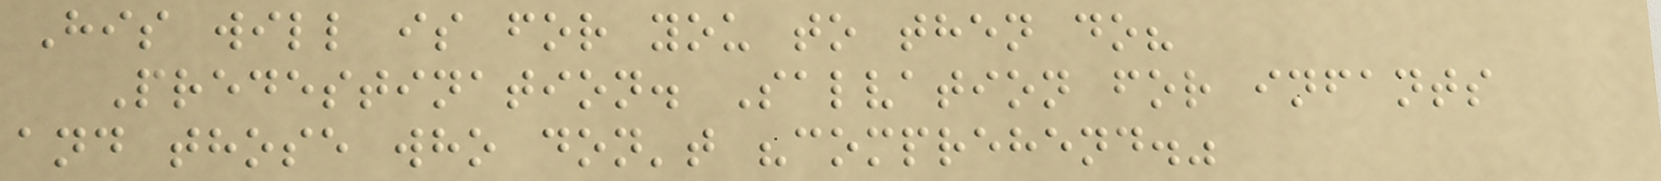His will is for you to then do?
Predestination. Salvation for infants
and those who don't "comprehend."
